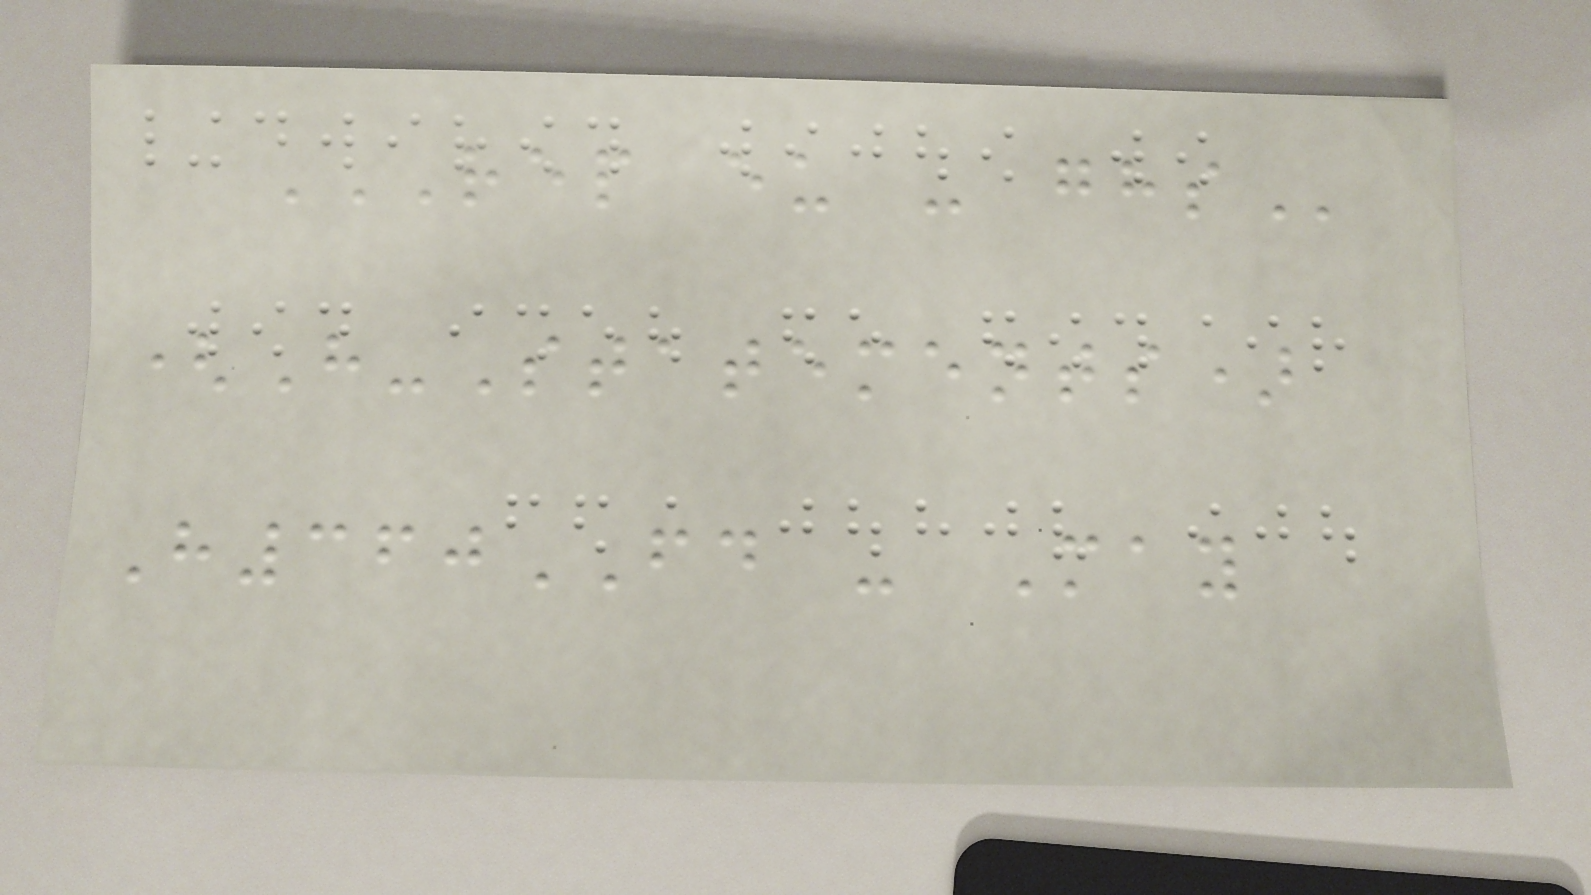REP EU - GHS
(H-Statements)
H360FD - May
